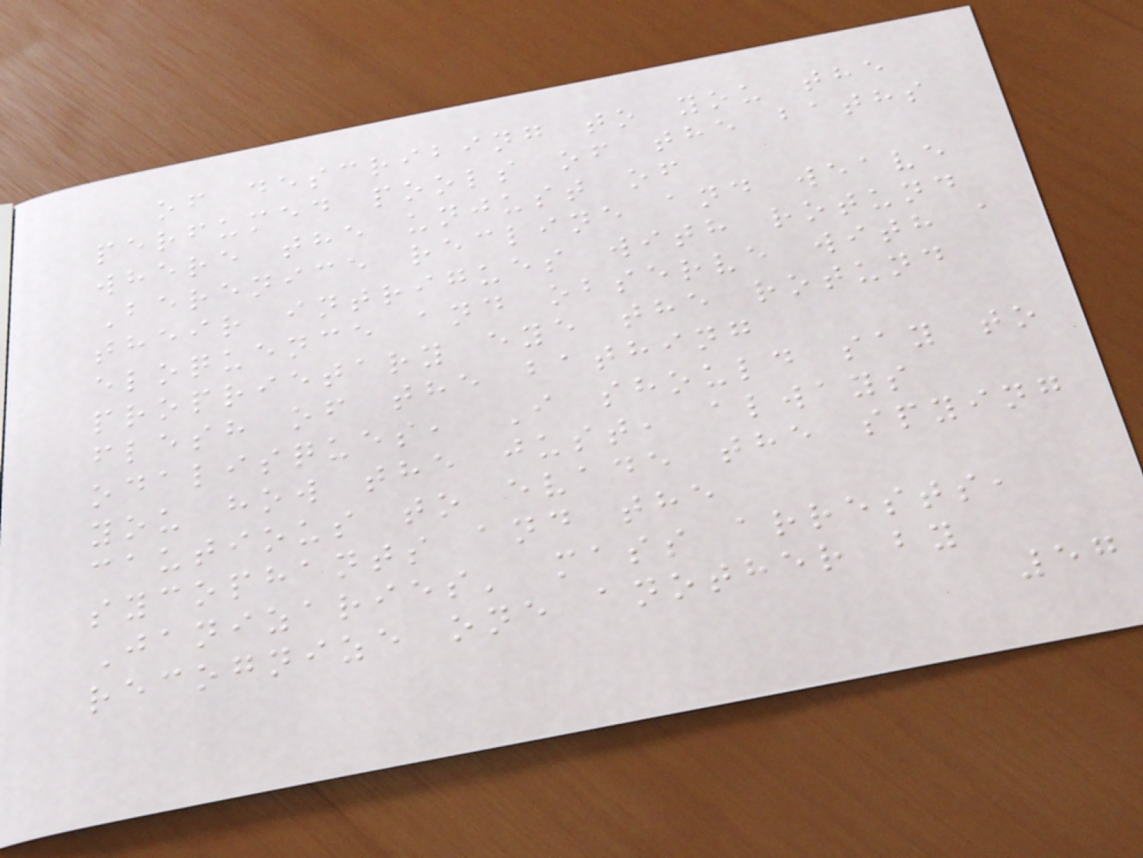of describing to you the
perfumed pools of the baths
where the unjust of
Berenice recline and weave
their intrigues with rotund
eloquence and observe with a
proprietary eye the rotund
flesh of the bathing
odalisques, I should say to
you how the just, always
cautious to evade the spying
sycophants and the
Janizaries' mass arrests,
recognize one another by
57
